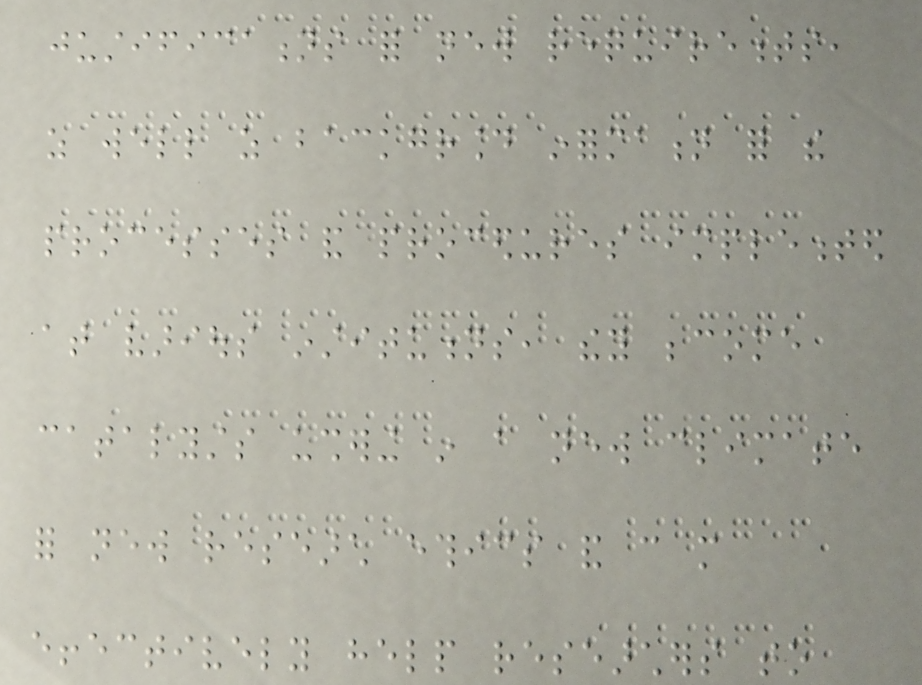justifications for new requirements,
as well as background information for the
processes and procedures implemented
at various institutions, they become
catalysts ushering in a new climate
for new research ethics and can more
effectively help researchers to
